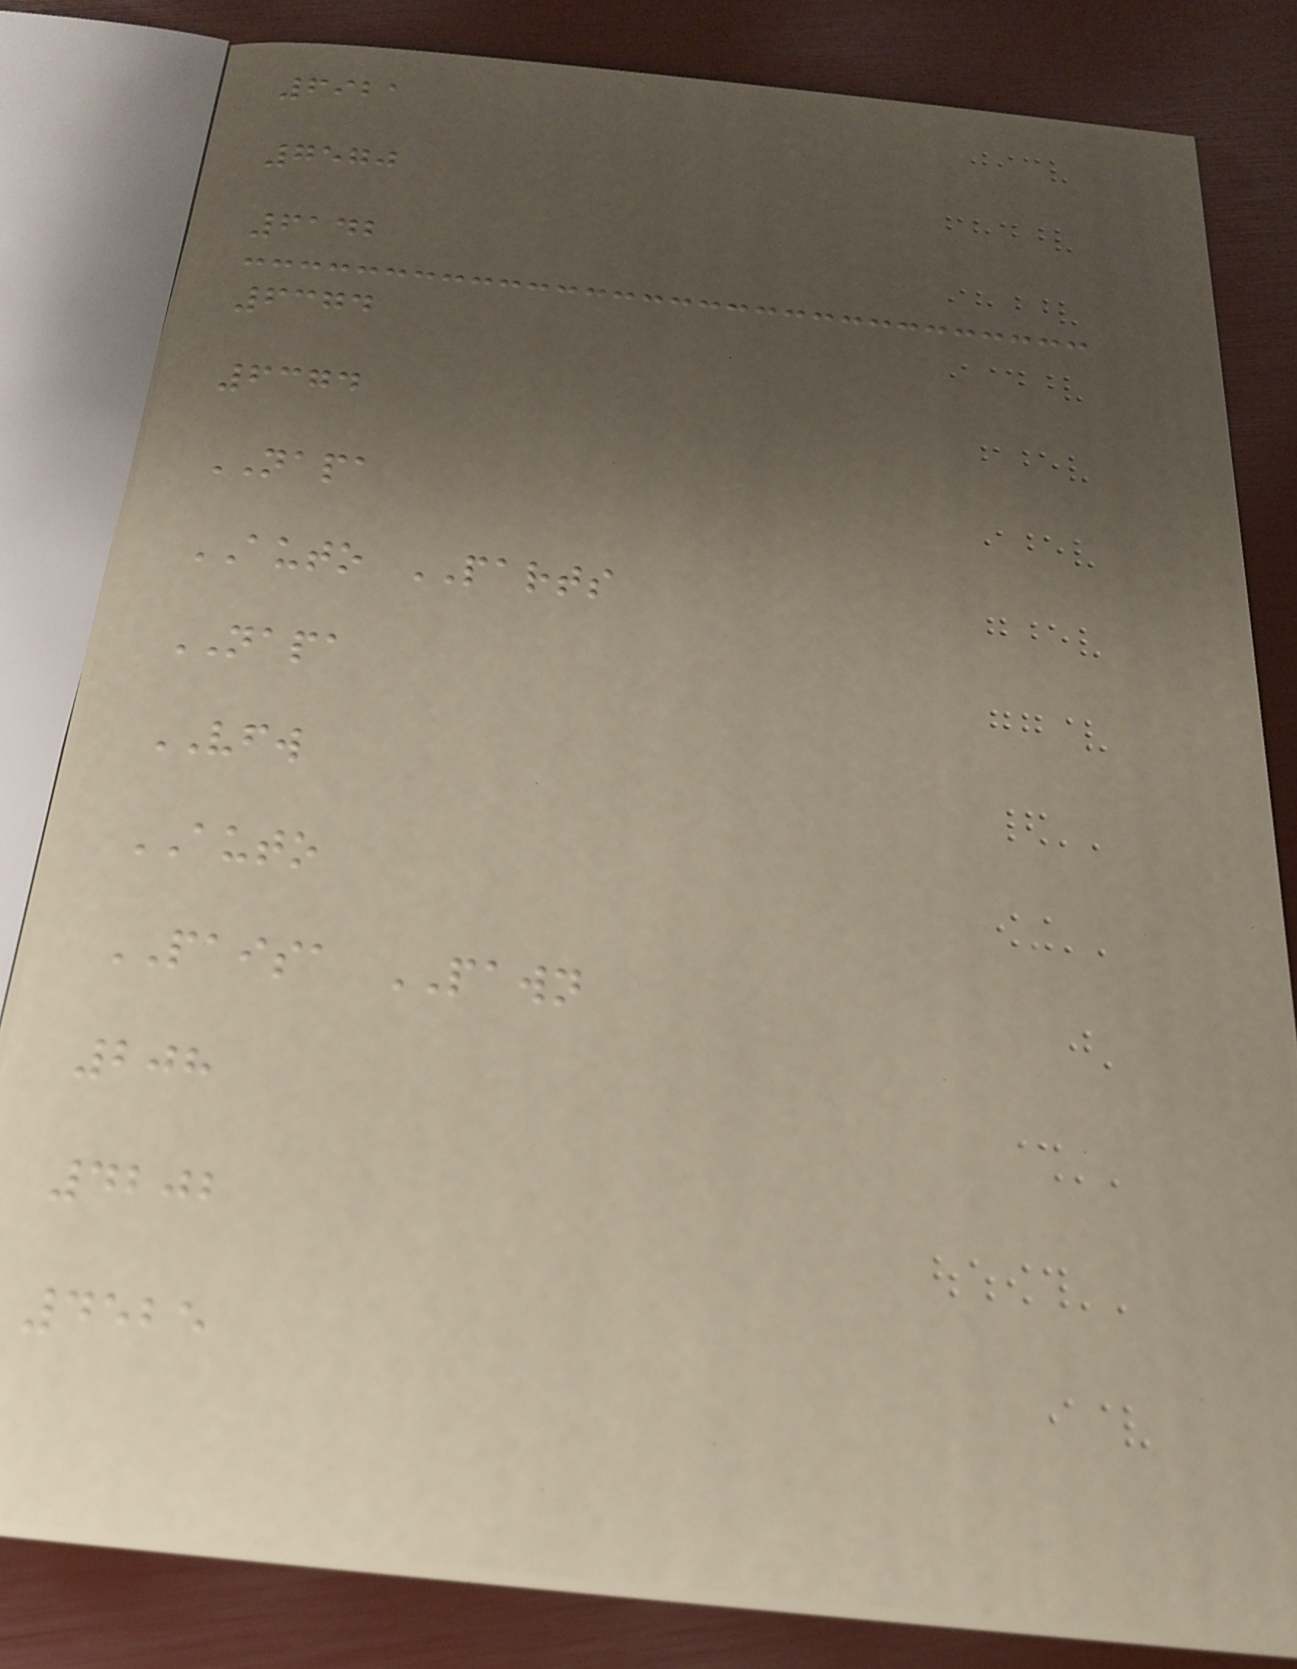6921
7570
6142
6374
6374
NAPA
AUTO PARTS
NAPA
VFW
AUTO
PAISA PAWN
208
4202
4525
